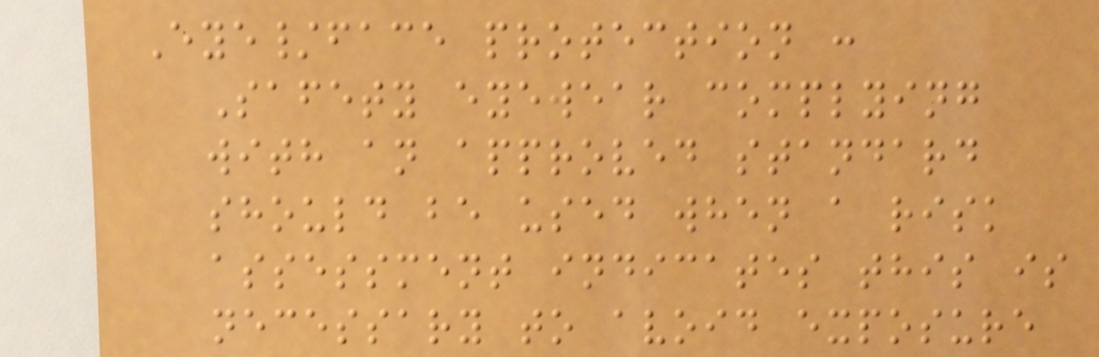Eye/face protection :
Safety eyewear complying
with an approved standard
should be used when a risk
assessment indicates this is
necessary to avoid exposure
